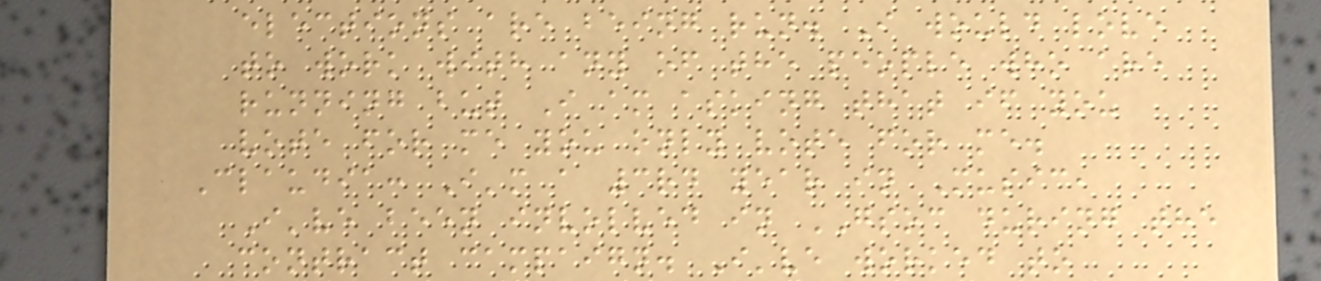elections are being run. I would love
to work with any of the people who are
running but I am asking that if you
vote for me you only vote for me.
Claudia: I'm a 3rd year in Music,
I've been involved in GSOC during the
contract campaign. I've worked to
